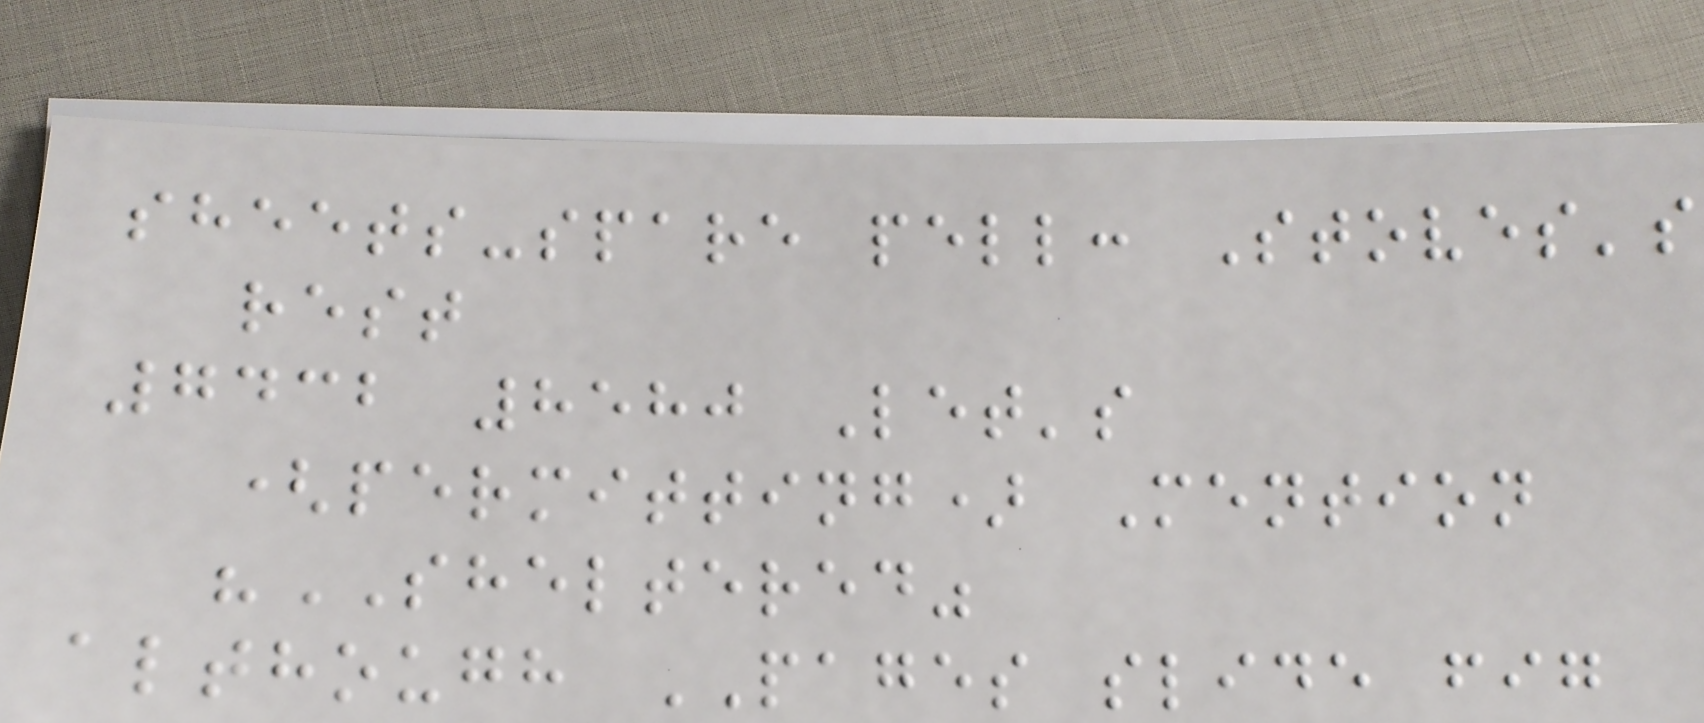sheets-spare pell: Stoves's
rest
7432 8580 Let's
(permitting) Mention
"SHELTERED"
although PAGES slide fig
